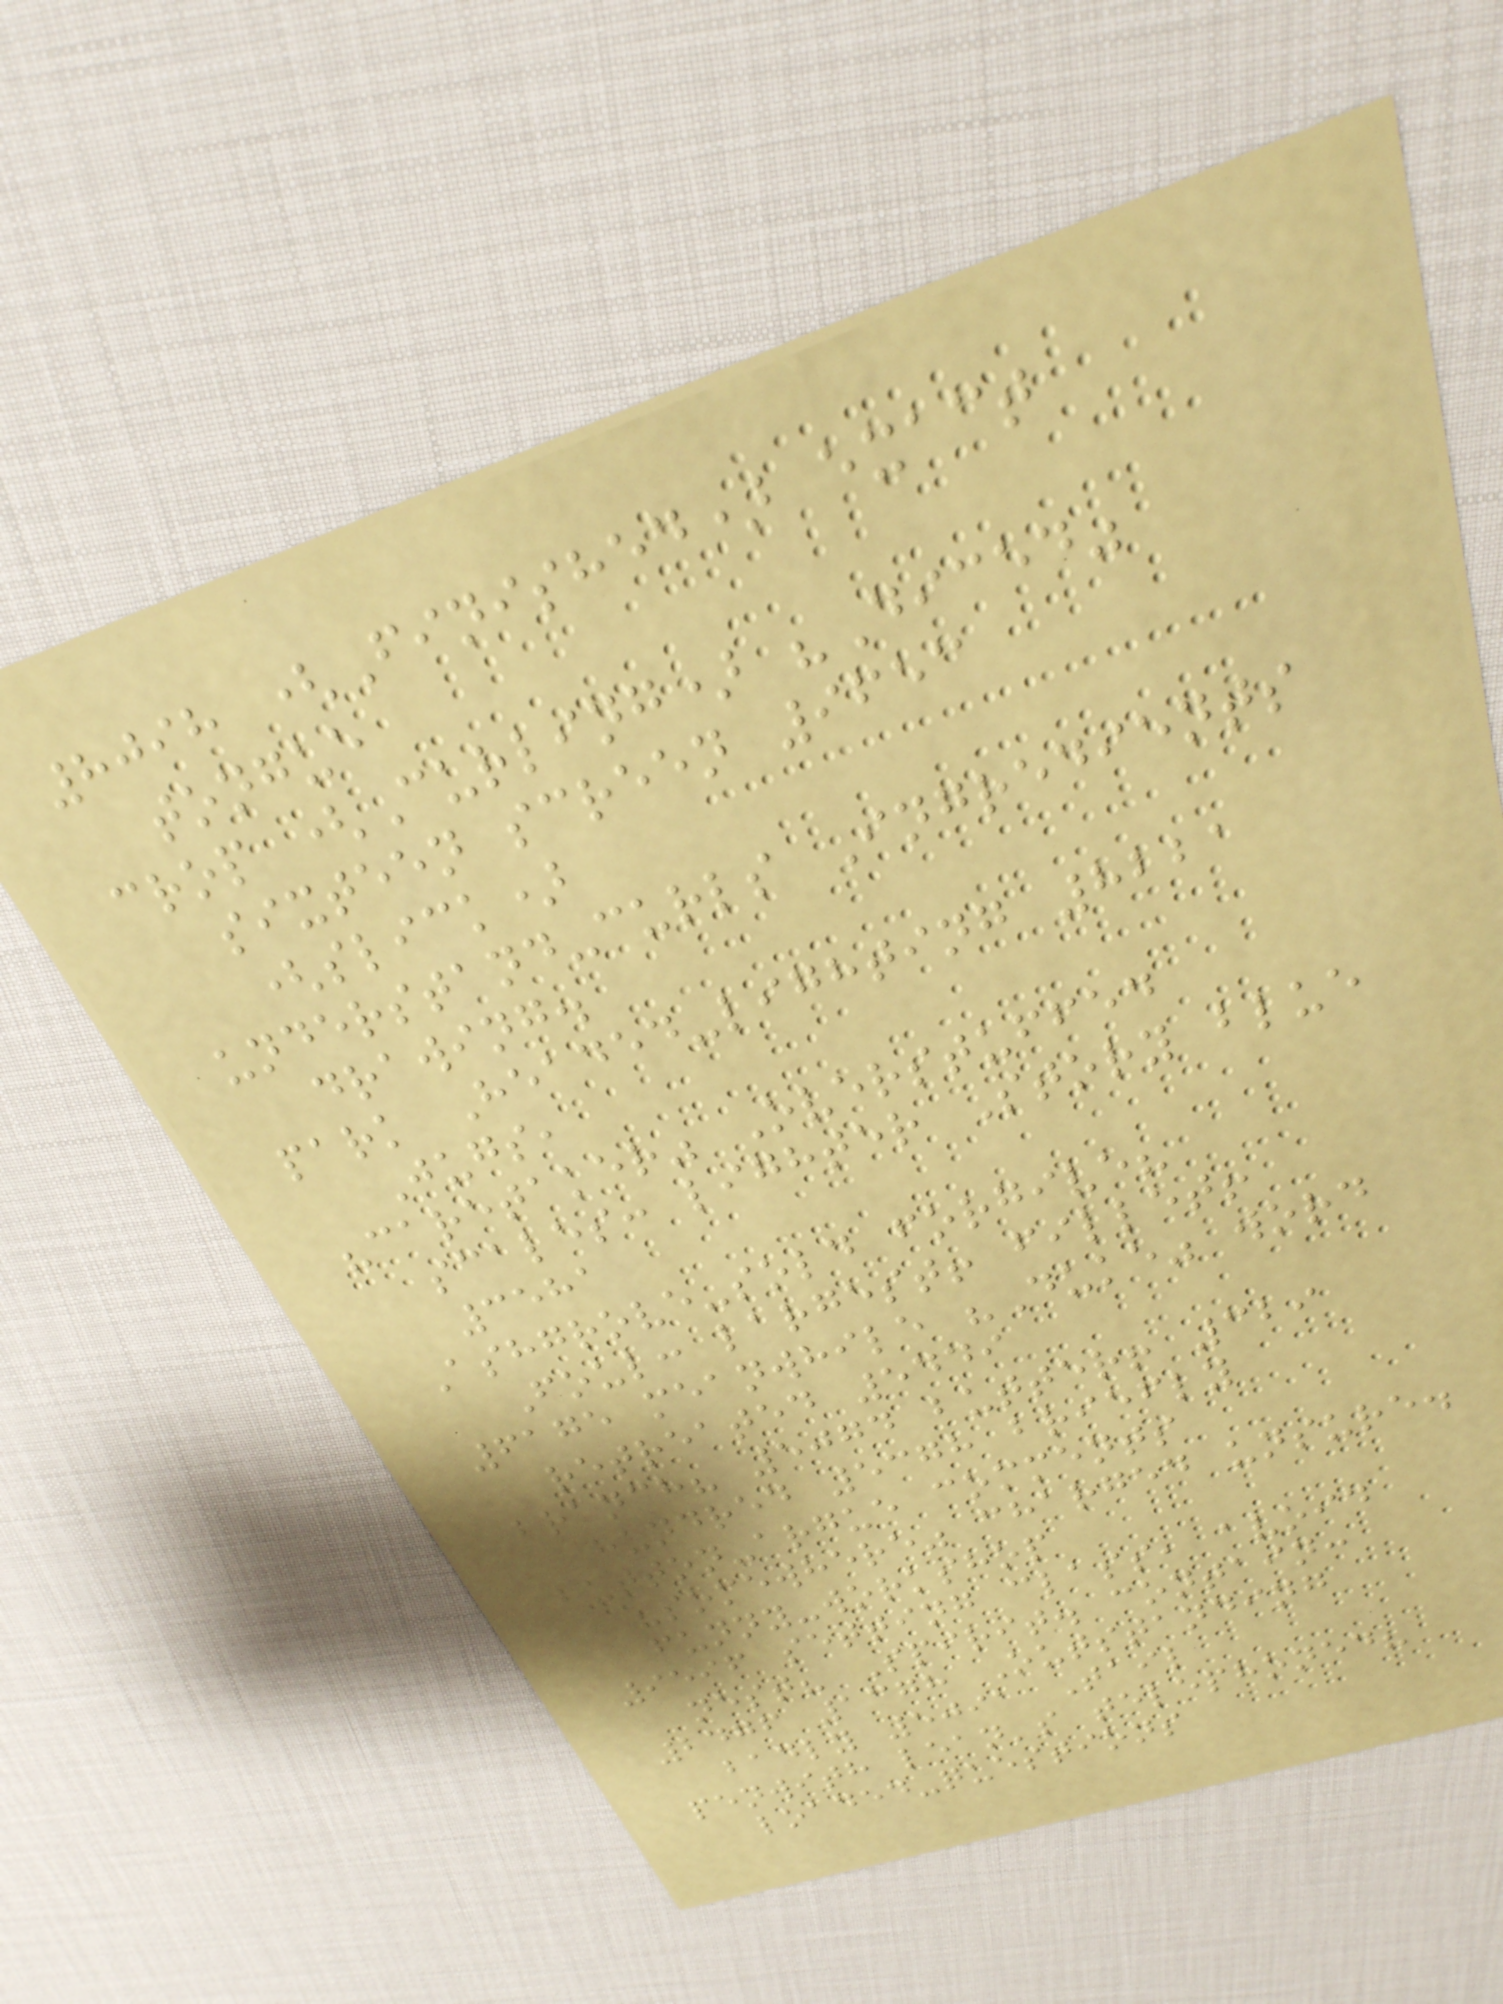8098 (Finished) exact
tongue
crop (Curling) "Diced"
sixteen screen 9653
(slick)
understand-curls Ingredients
drawing.
park Headed-lighting 8221
Jugs,
"caretaker" Overstuffed
scales: lighter Story blue
3581
Ashgrove-sold forgive?
Foul: largest! fillet!
6175 meanwhile "Duke" word
retreated 5449
branch? 5074 butter! 329
hundred 5378 briefly
button-argue comments
"somewhere" charged unsure.
funny-workshop
9596 setting class, avoid
nest? Spirit. contain:
2476 1378 Outstanding
badly 5091 Tail
penwith lean's telephoned?
loaded-questions
